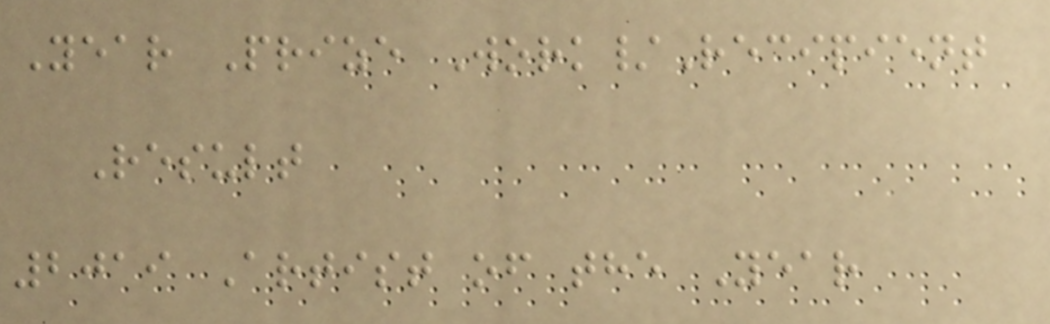Year Prize Work/Recipient
Result
2019 Artist of the Year
